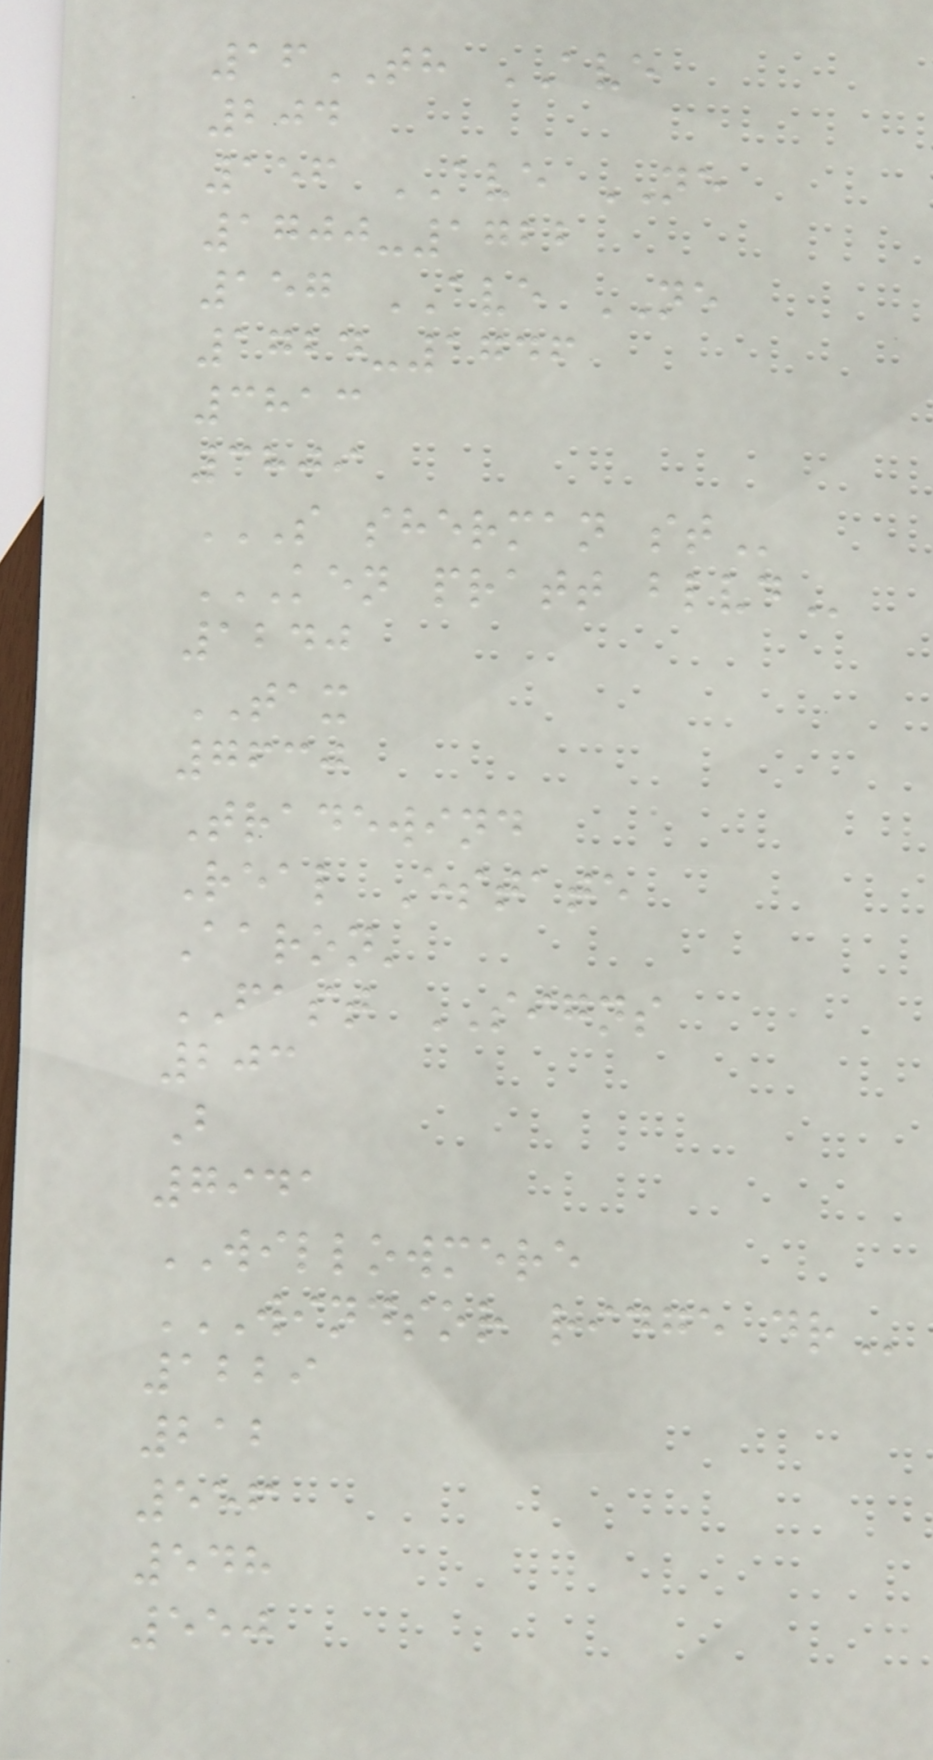16TH AVE
204
156 AVE NE
1700-1722
157 AVE NE
1724-1746
3813
3809
S SHERMAN ST
KEN PRATT BLVD
1240
TAX
7630
Tradewind
Real Estate
Aaron'
FAST SIGNS
203
B
7941
WILLOWMERE
WINDSOR RIDGE DR
1229
212
556
548
550
